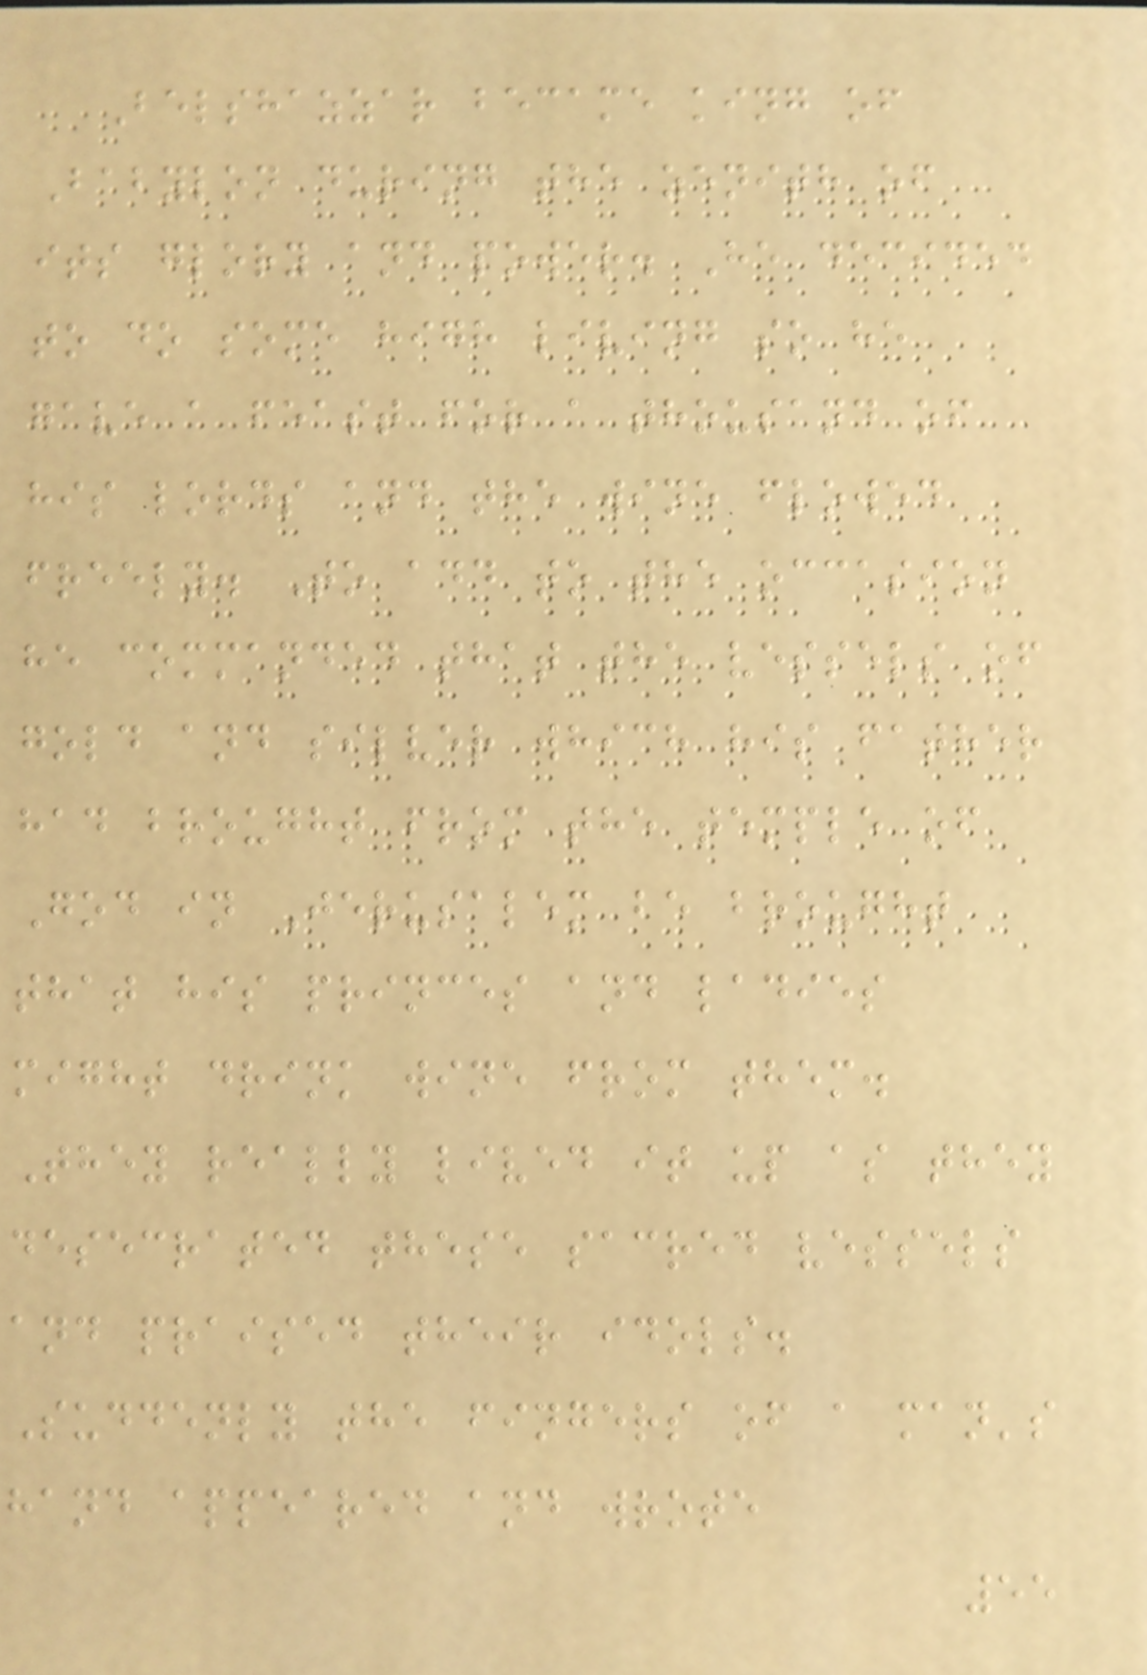Belshazzar became king of
Babylon during the zenith of
its glory and power. He decided
to do some high living so he
gave a feast for a thousand of
his lords and the wine flowed
freely. To add to the occasion
he commanded that the vessels of
gold and silver which his father
had brought from the temple of
God in Jerusalem be brought
that his princes and ladies
might drink wine from them.
They really lived it up as they
desecrated these sacred vessels
and praised their idols.
Suddenly the fingers of a man's
hand appeared and wrote
55
